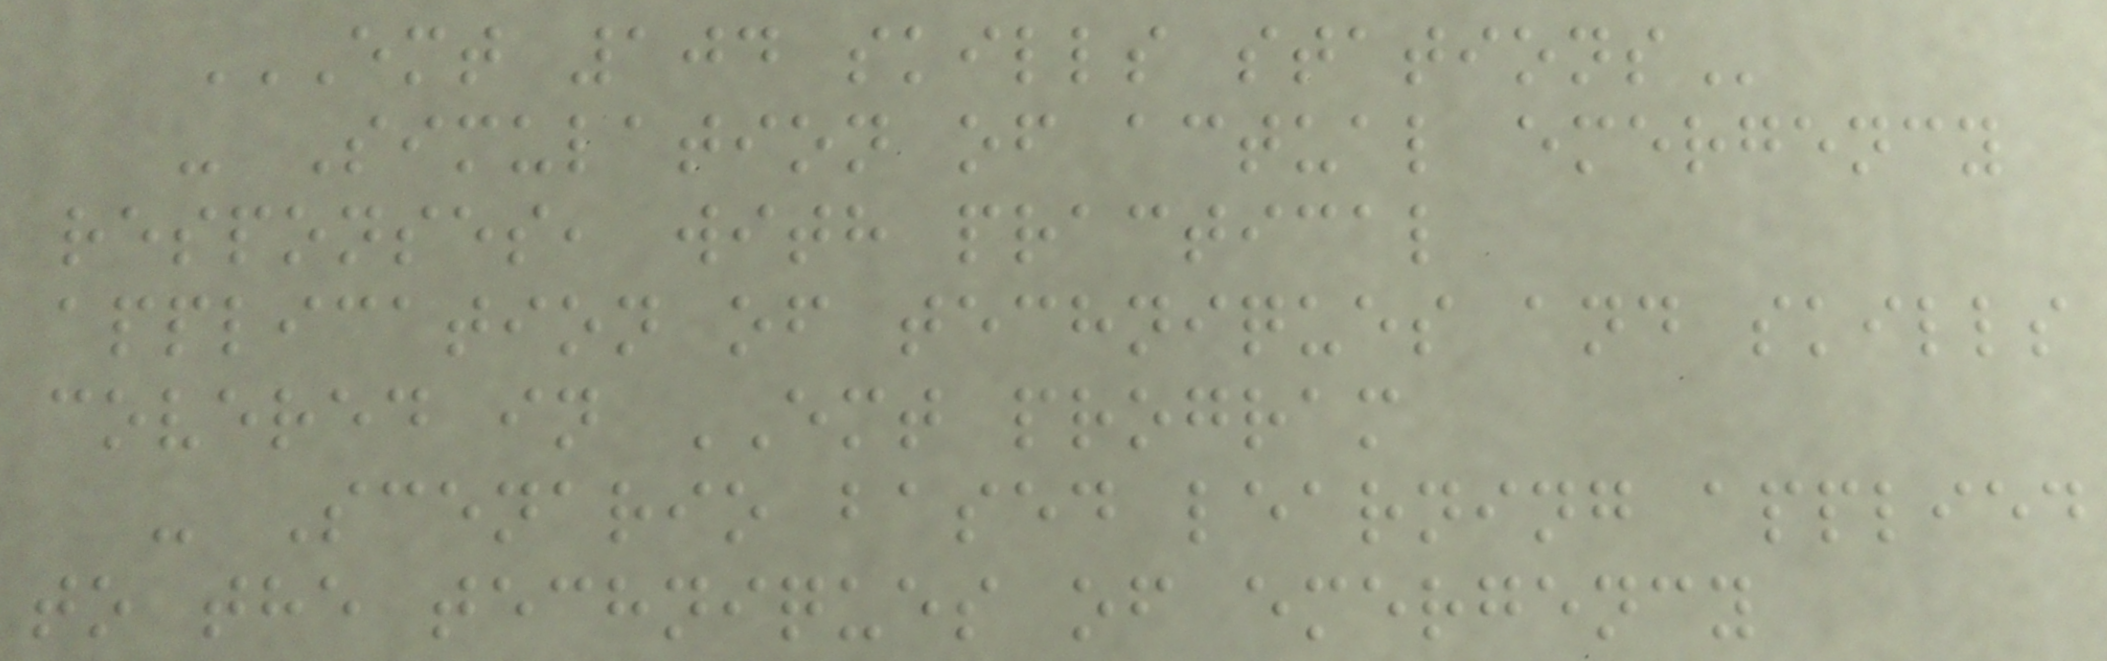EMT 104 SKILLS STATIONS
- Simulation of actual emergency
responses, with practical
application of techniques and skills
covered in EMT program
- Scenario based learning applied
to the techniques of emergency
